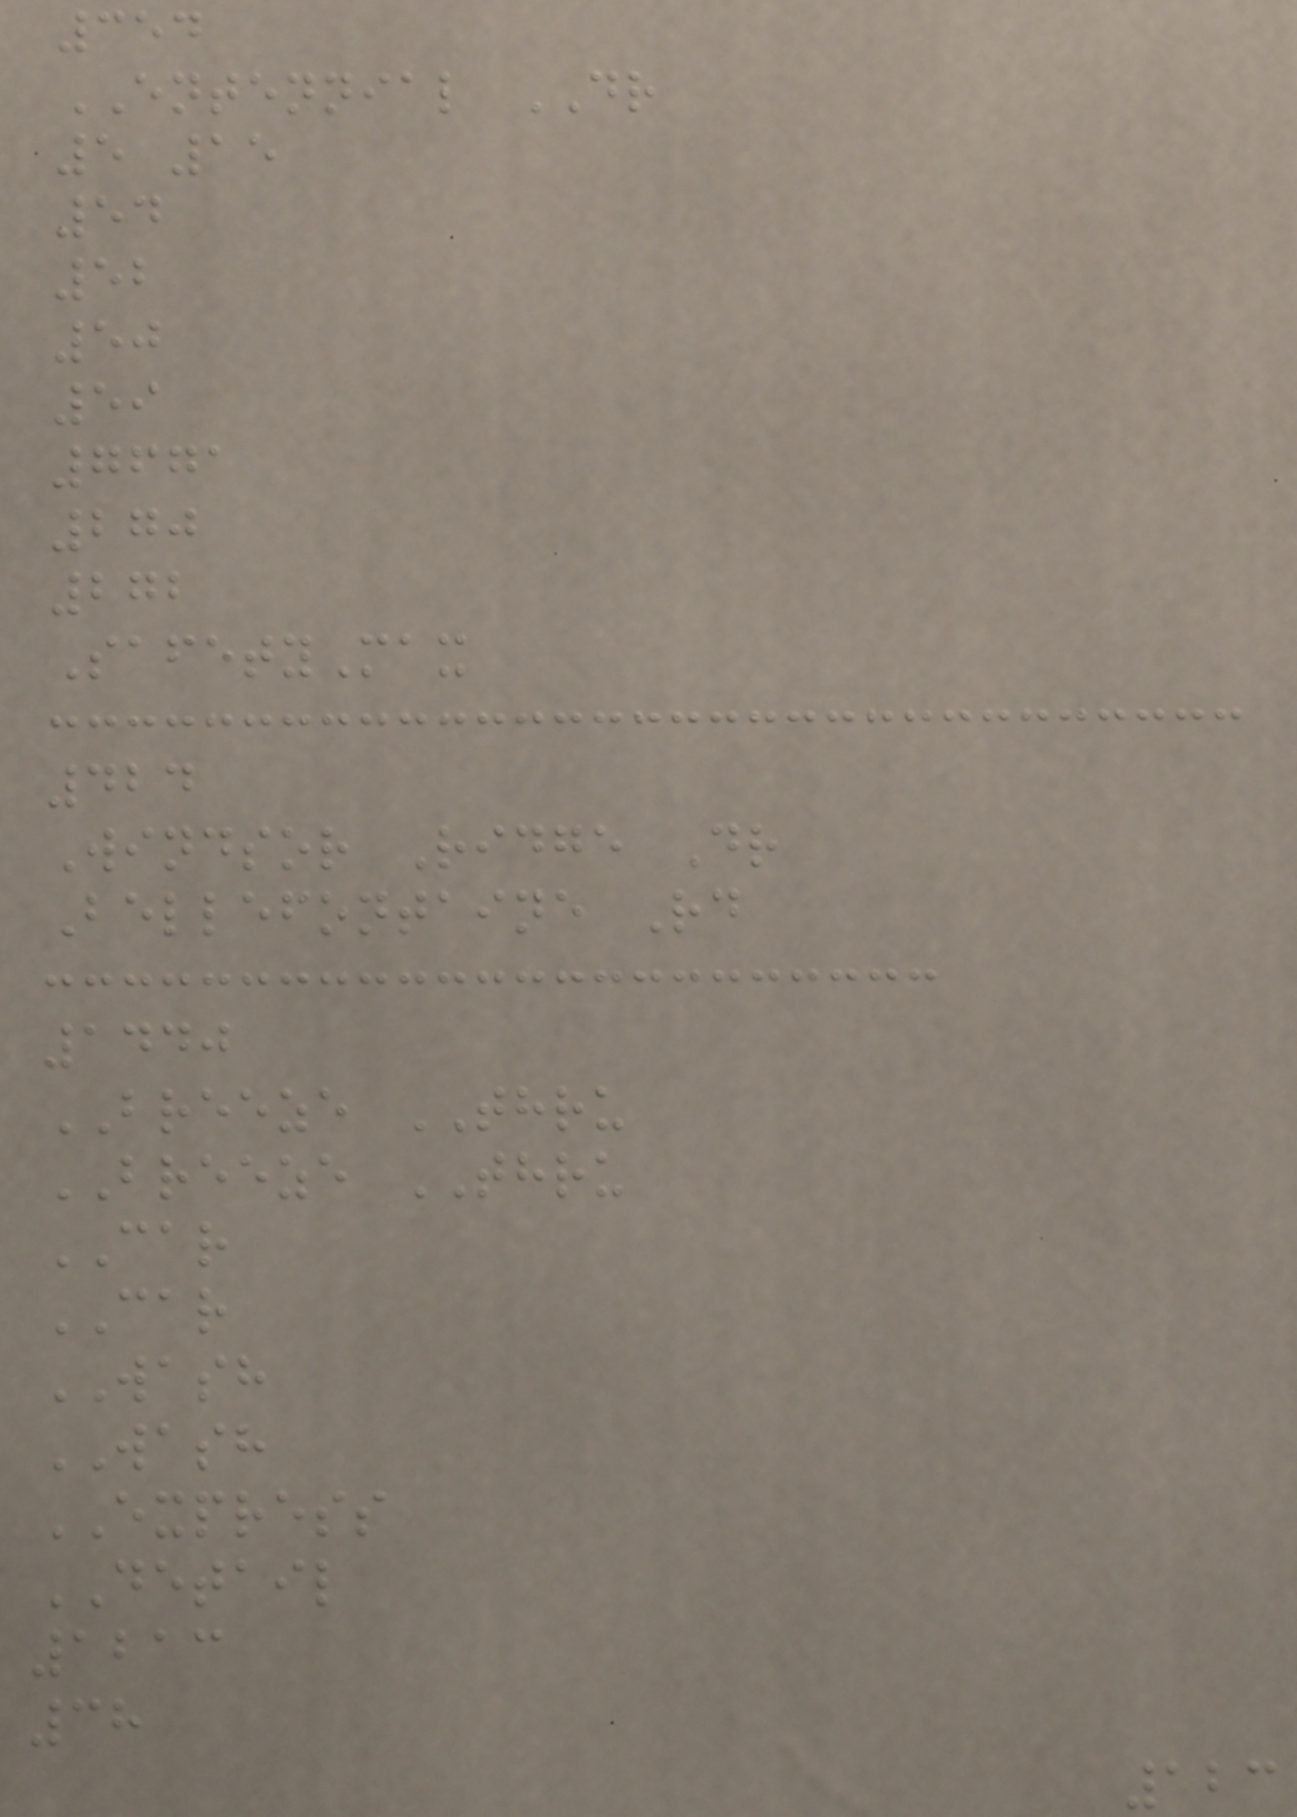354
ENTENNIAL DR
5 15
54
52
50
59
7671
270
272
SafetyMax
424
Windsor Ridge Dr
Bellefontaine Rd
1440
BREEZE THRU
BREEZE THRU
CAR
CAR
WASH
WASH
EXPRESS
DETAIL
1213
38
123
